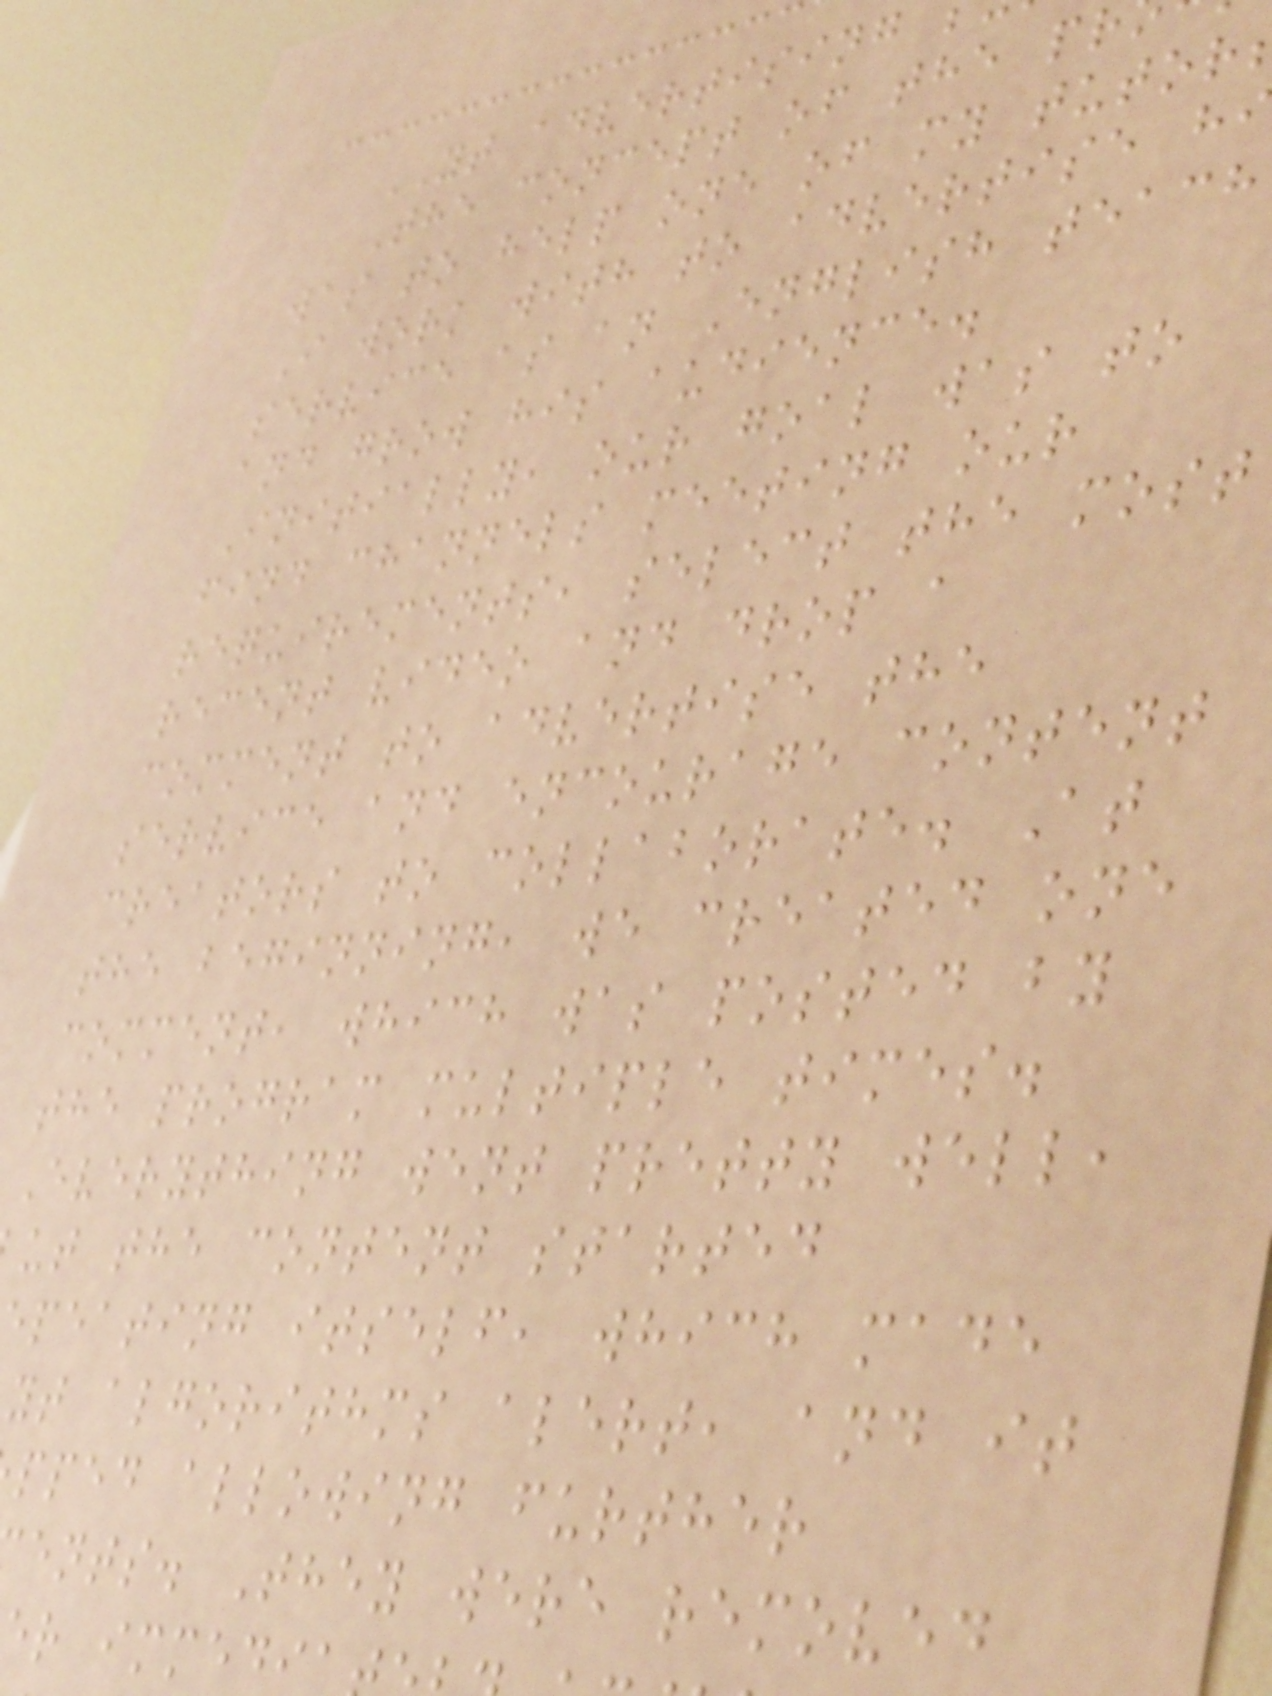YT advertising
The concept of the pr
was to help one of my tutor
I work with to advertise h
service as an English teach
and grow his audience.
Initially, our goal was to
find channels meeting our
requirements, select the most
recent video and drop a
comment to advertise the
service and encourage content
creators to collaborate. At
the beginning, we created one
comment, which was posted by
the program multiple times.
Everything went pretty well,
ut the content started
peating itself, which made
yt algorithms alert, and it
pped allowing further
ents. They were removed
r immedi
